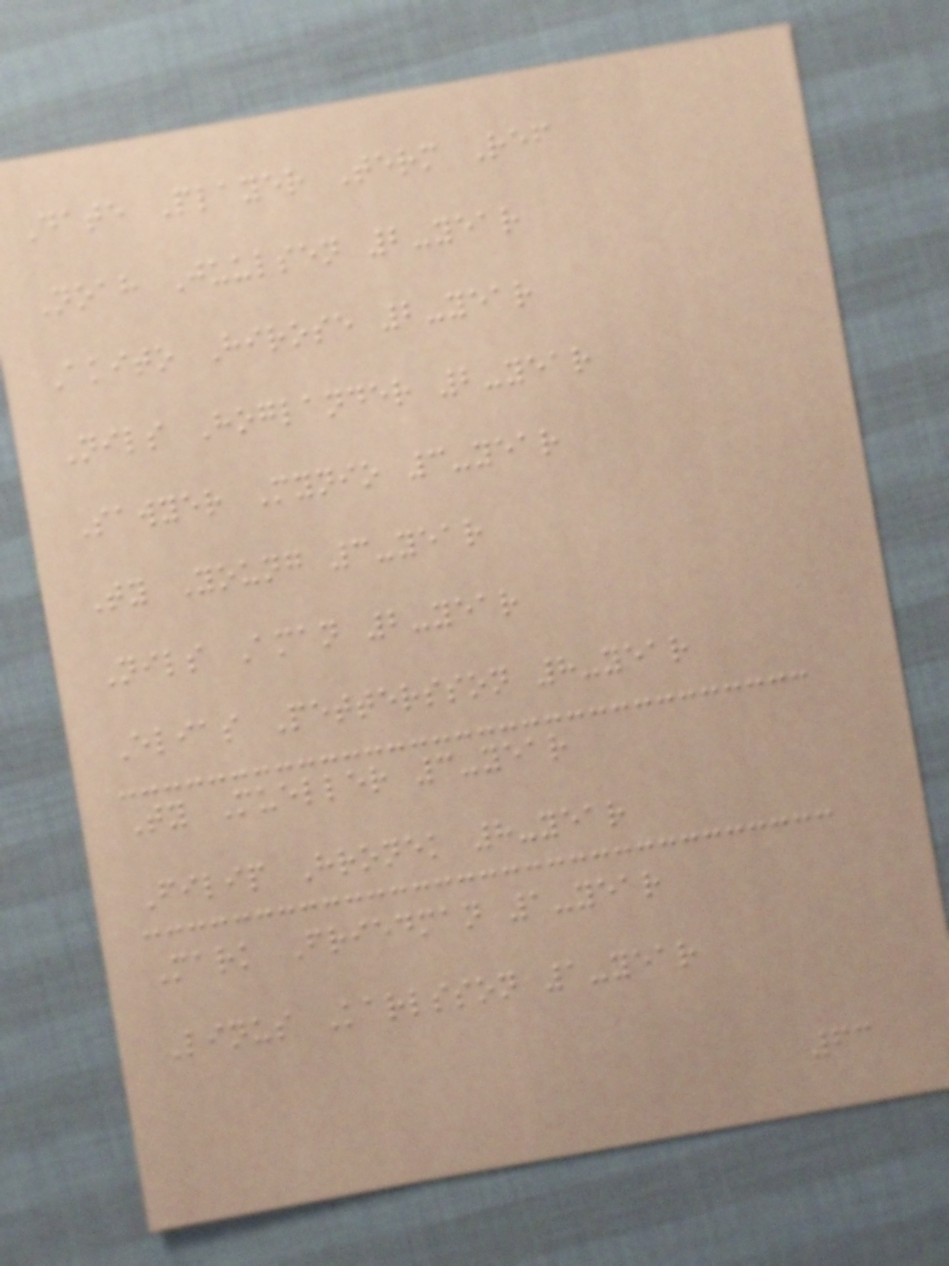Date Player Term Ref
Noah Juulsen 2-year
Akito Hirose 2-year
Nils Hoglander 2-year
Sawyer Mynio 3-year
Ty Young 3-year
Nils Aman 2-year
Elias Pettersson 8-year
Ty Mueller 3-year
Filip Hronek 8-year
Mark Friedman 1-year
Linus Karlsson 1-year
63
